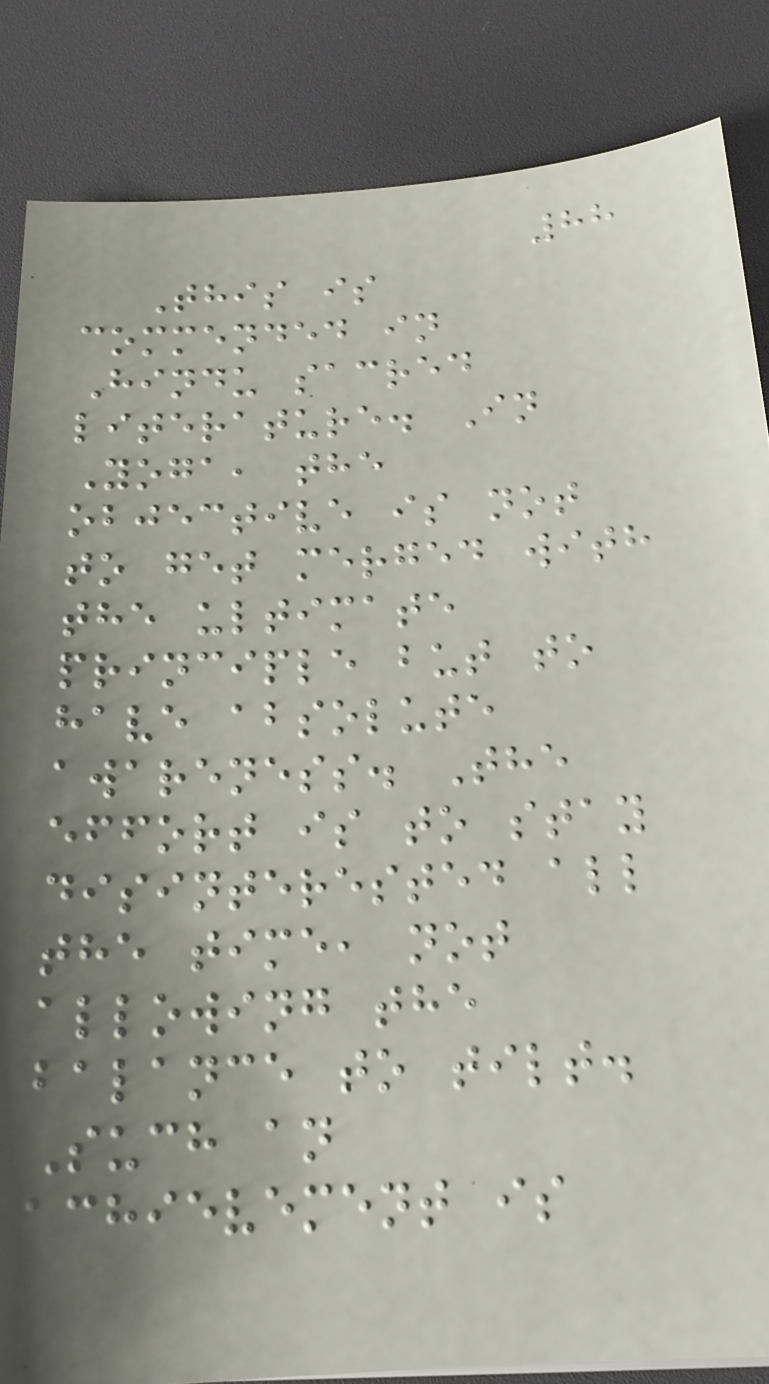88
This is
commended in
Hindu sacred
literature. In
Yoga, the
objective is not
to get merged with
the ultimate
principle but to
have absolute
awareness. The
effort is to stay
disinterested all
the time, not
allowing the
balance to tilt.
Such an
achievement is
